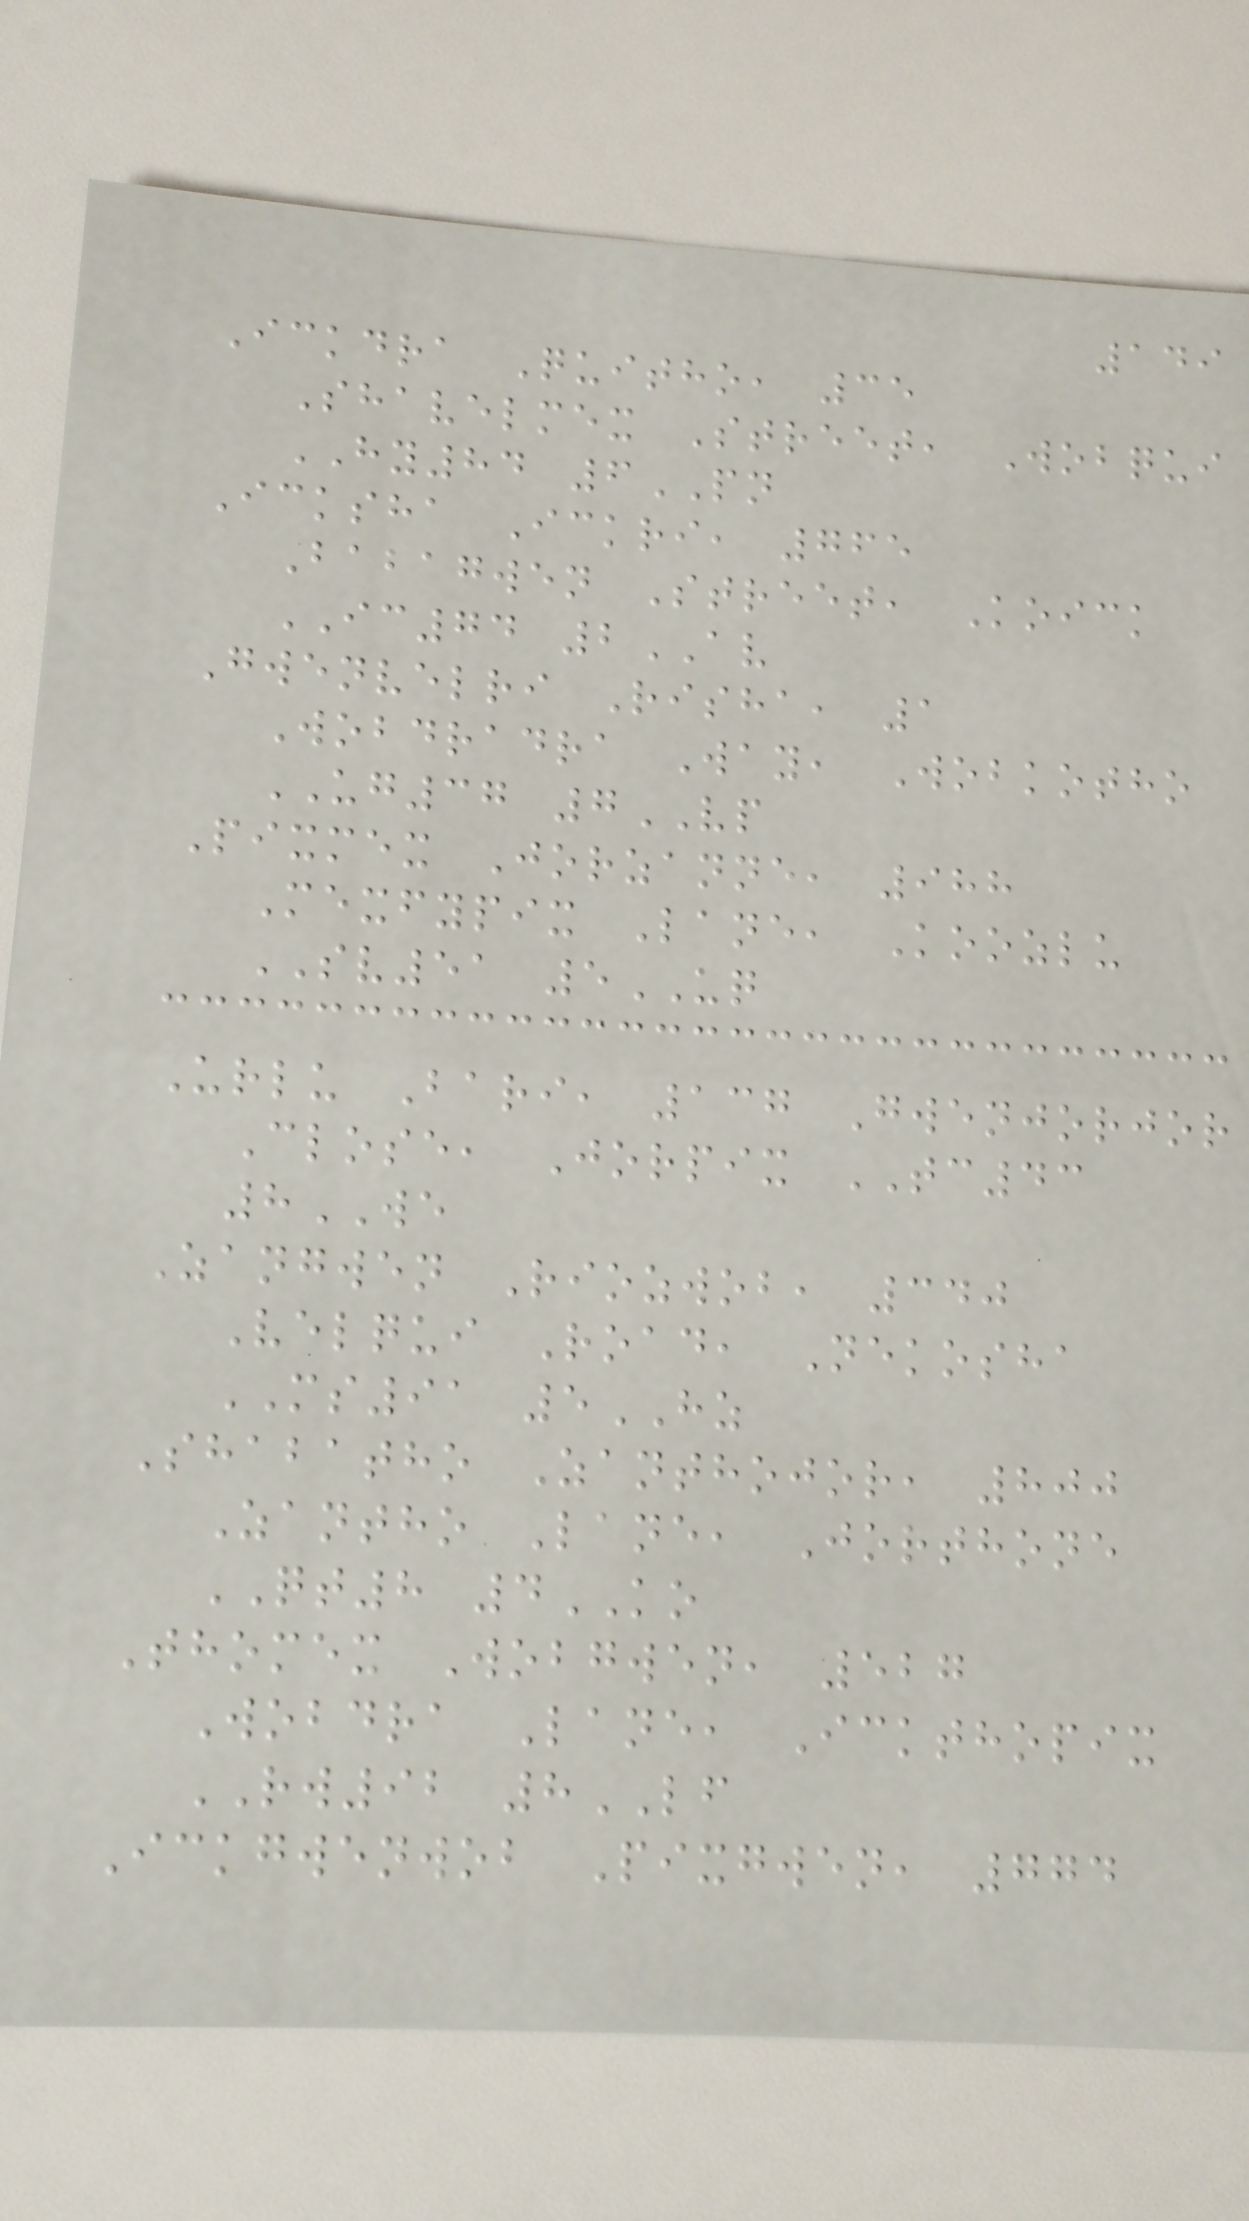149
Ickdra Quitho, 35
Shavelmex Street, Wobqui
HY84 6PN
Icksha Ickri, 765
Babagwen Street, Koick
IC74 2AV
Gwenvelri Risha, 1
Wobdradra Way, Wobkotho
UG37 7VP
Pixmex Jorzanne, 988
Mexfypix Lane, Koozlu
SV51 5UQ
Urlu Bari, 137 Gwenjorjor
Close, Jorpix TC43
8WE
Zangwen Riozwob, 340
Velqui Road, Nekosha
MS91 5HZ
Shabatho Zanthojor, 800
Zantho Lane, Jorthone
QT8 4KO
Thomex Wobgwen, 527
Wobdra Lane, Ickthopix
RW92 8LF
Ickgwenwob Pixgwen, 774
